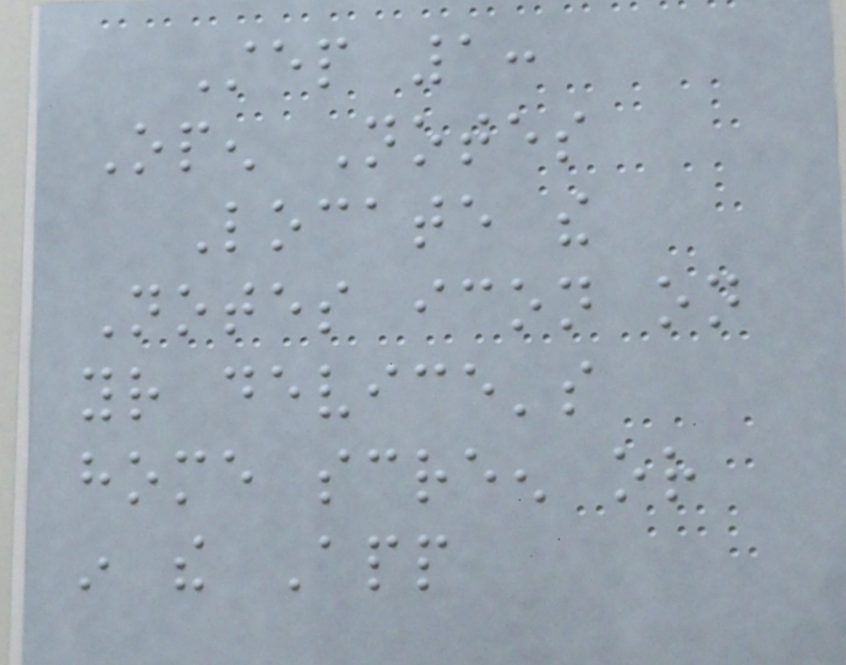Step 1:
Open Notes
Locate the
Notes icon on
your device's
home screen or
in the App
